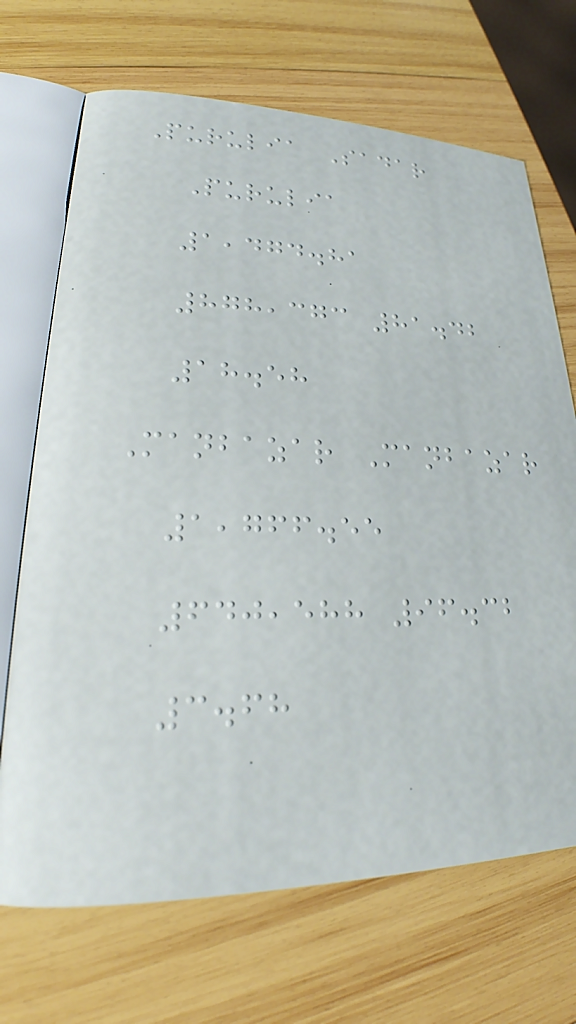Purulia Sadar
Purulia
1,474.81
878,373 81.42
18.58
Manbazar Manbazar
1,766.55
640,588 96.32
3.68
